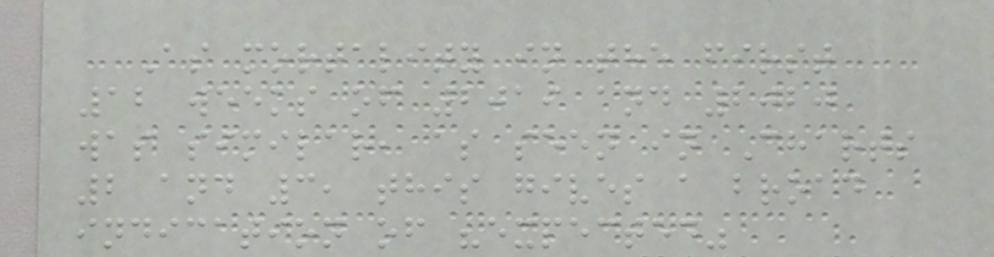As mortality in the first
12 weeks of 2019 and 2020
was similar, as seen in Charts
2 and 3, this gives a broad
indication of "expected"
